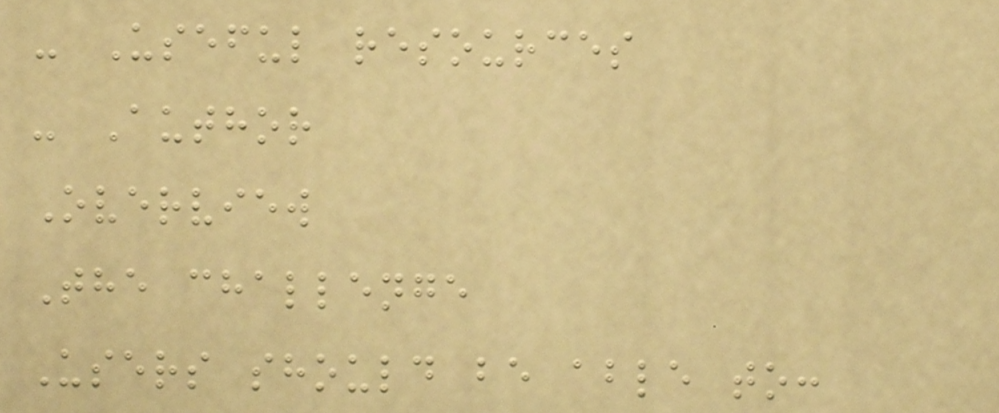- Useful resources
- Author
Overview
The challenge
Users should be able to:
